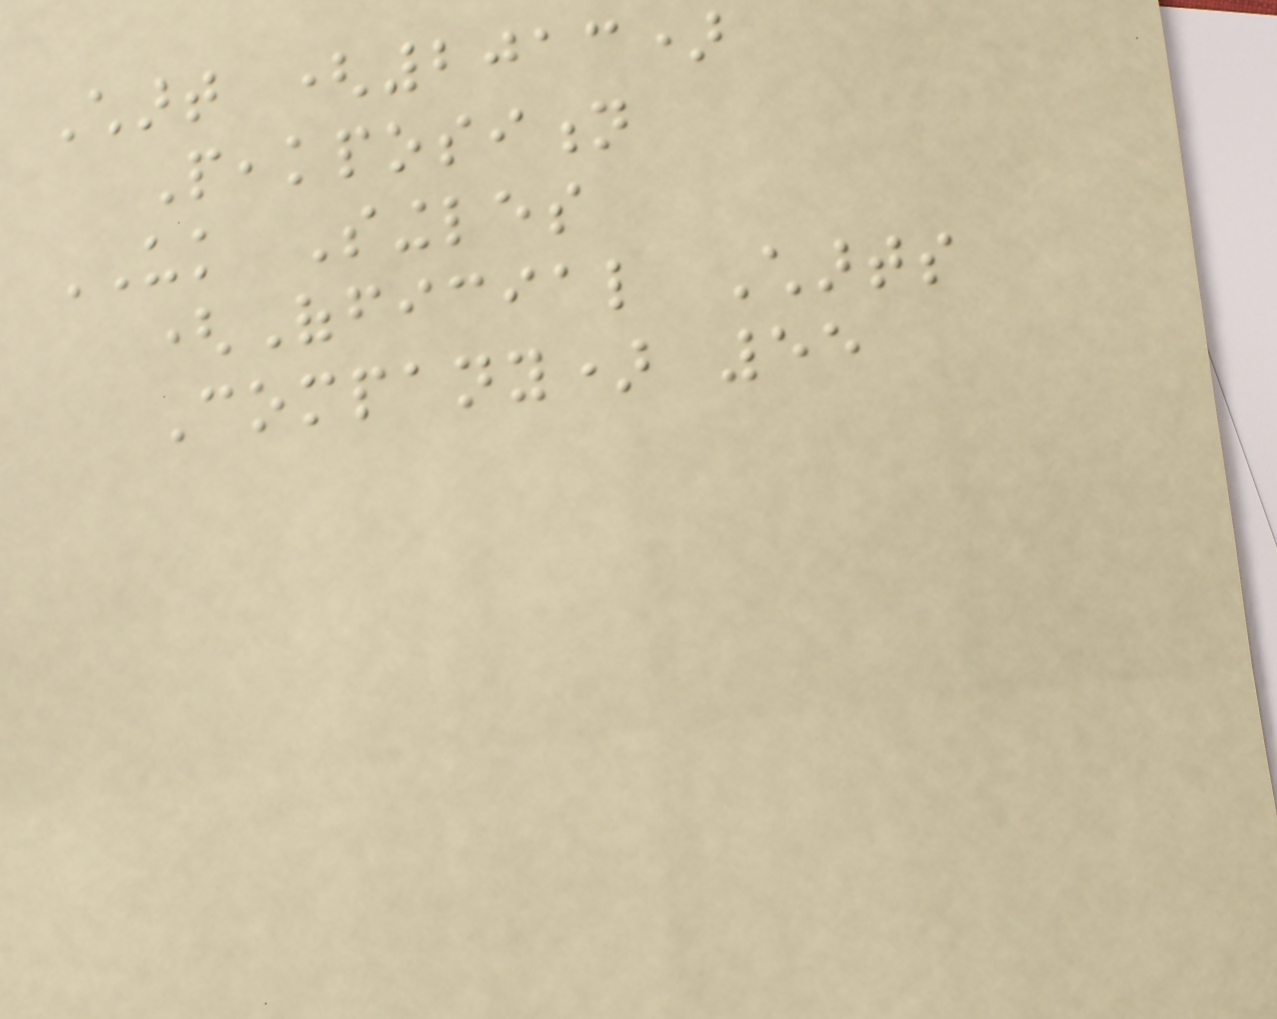Chart (2013)
Peakposition
UK Singles
(Official Charts
Company) 55
